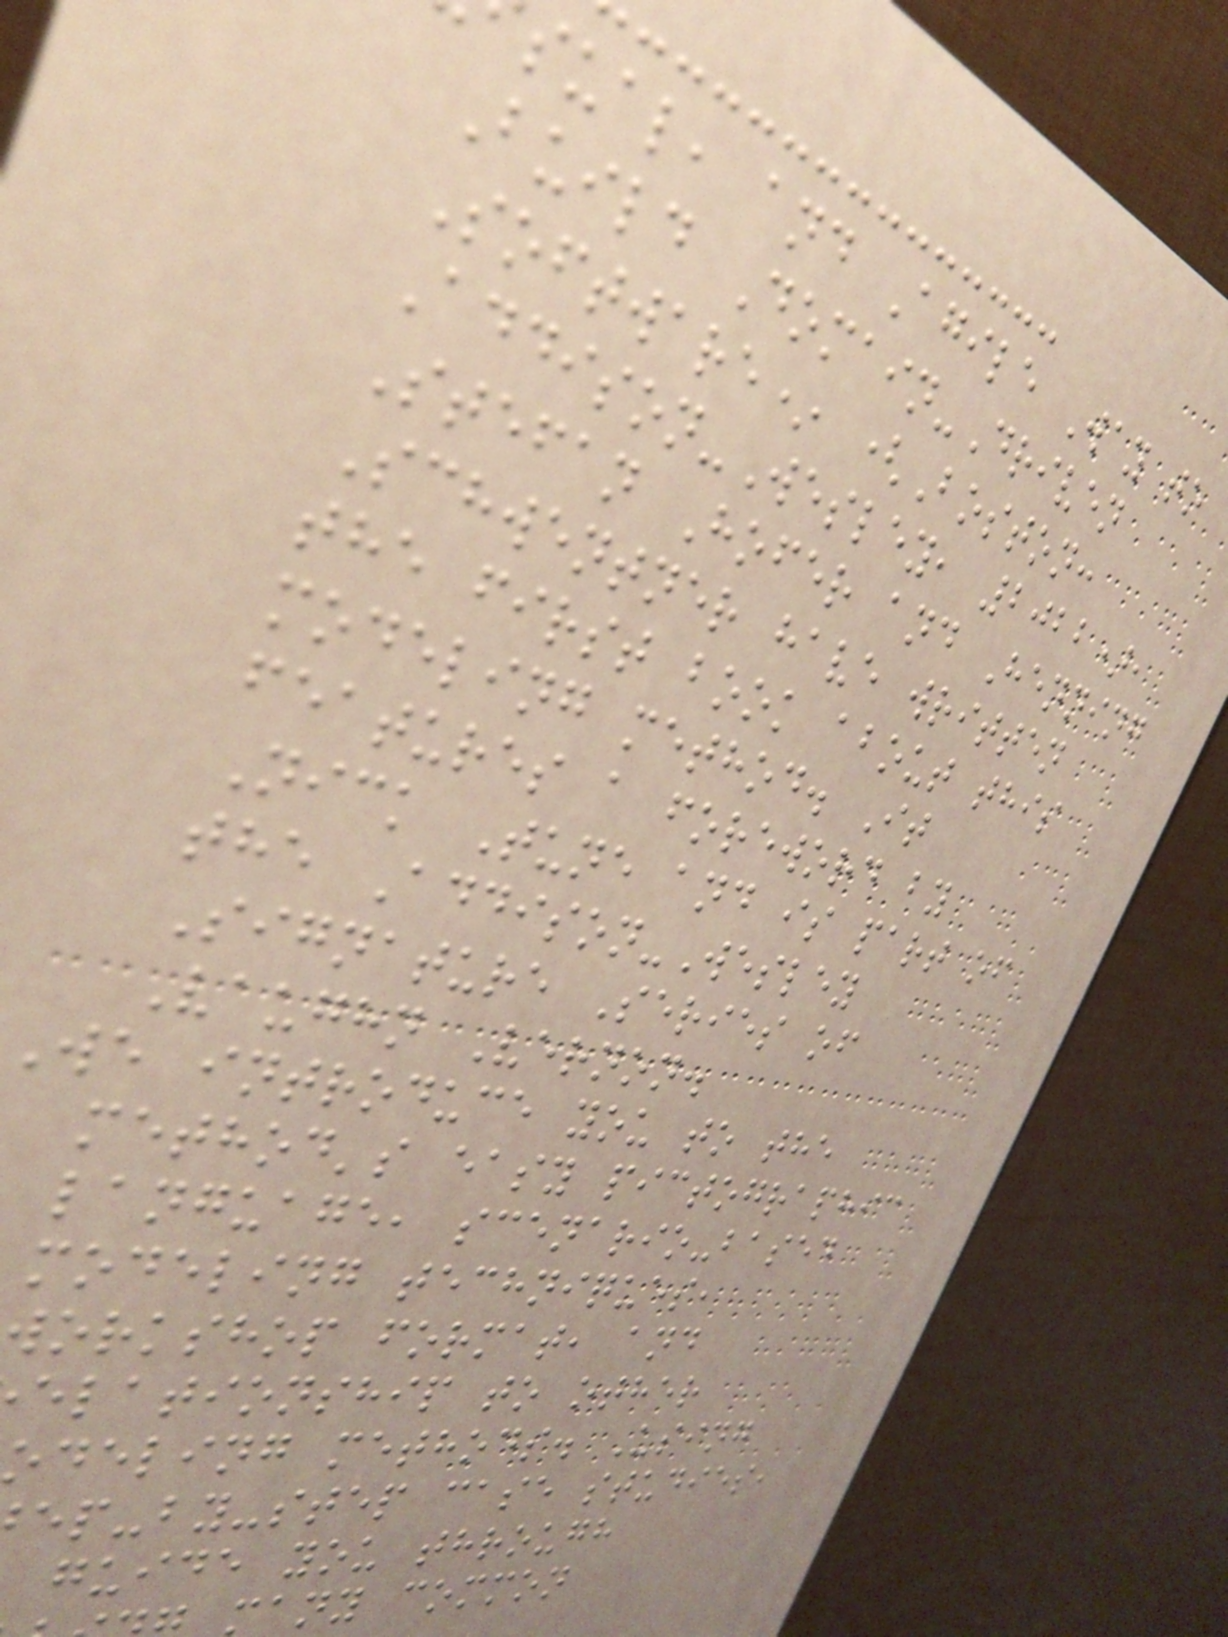sual, and Agile Way to
Build Domain-Driven
Software* (Boston:
Addison-Wesley, 2022),
Stefan Hofer and Henning
Schwentner have written
the first book about this
modeling method. It
features a foreword by
Nick Tune and is part of
the Addison-Wesley
Signature Series of
Vaughn Vernon.
we introduce you to the
method's easy pictographic
language, scenario-based
modeling techniques,
workshop format, and
elationship to other
deling methods. Using
ep-by-step case studies,
guide you through
any common
